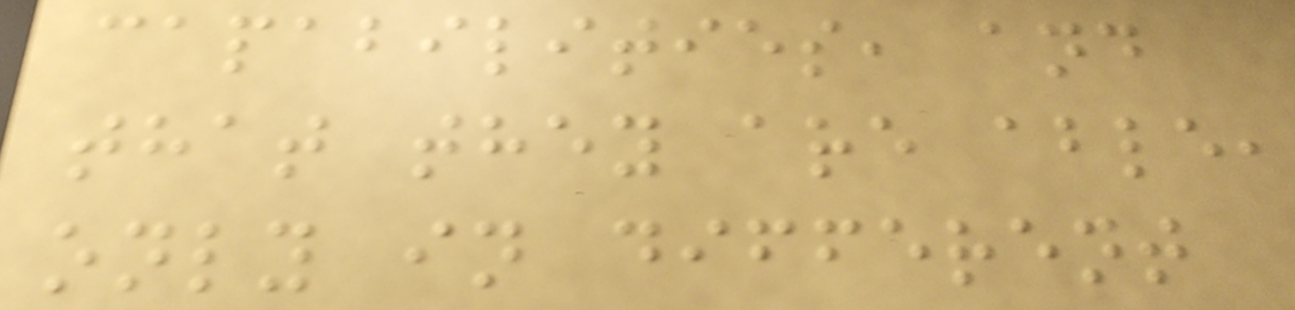capabilities, and
that they are able,
only in different
